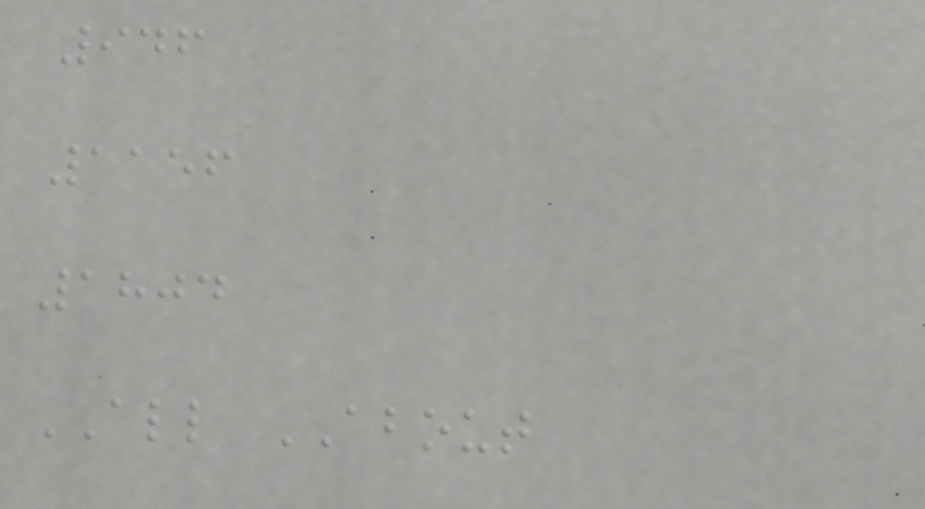946
1156
1804
ALL ABOUT
